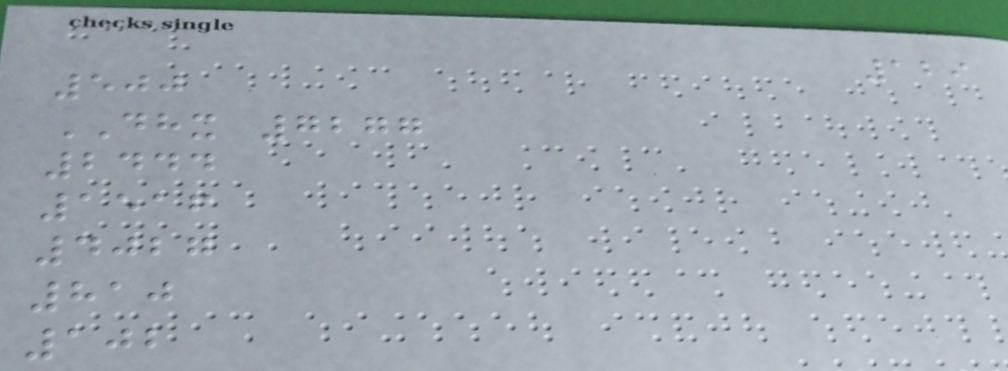129
500
DHX 7277
2444
1516
4027
810
102
